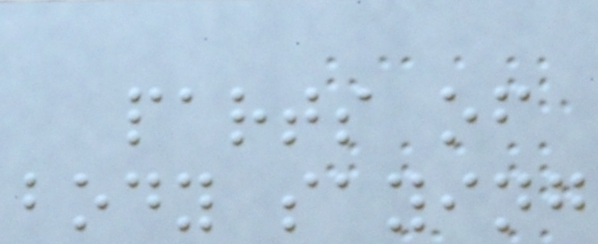parts of
body saying
